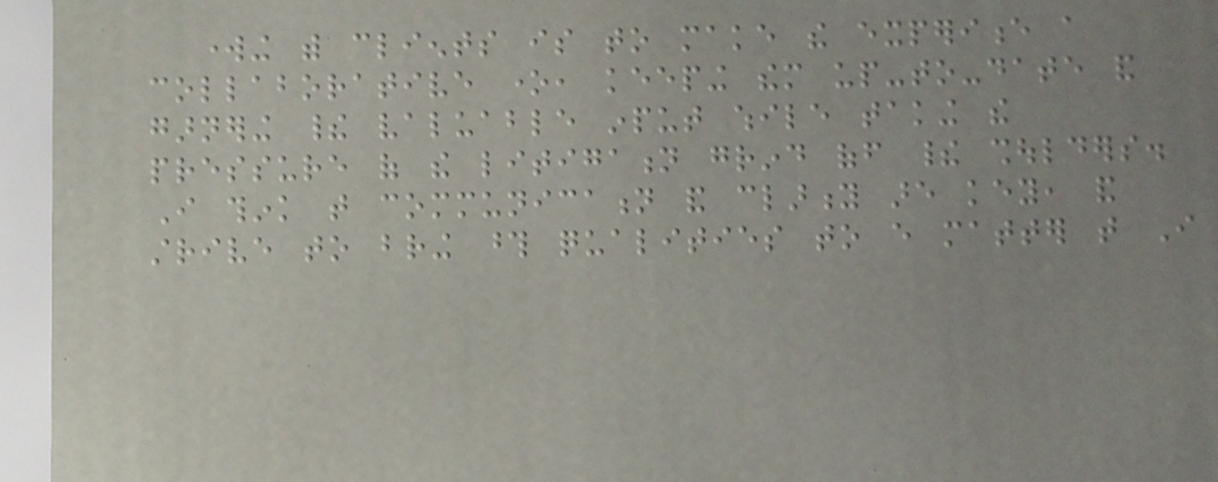working with clients is to make the experience a
collaborative one, keeping them up-to-date and
garnering their valuable input while taking the
pressure of the litigation grind off their shoulders.
I think that communication and clarity are key, and
strive to bring those qualities to every matter that I
